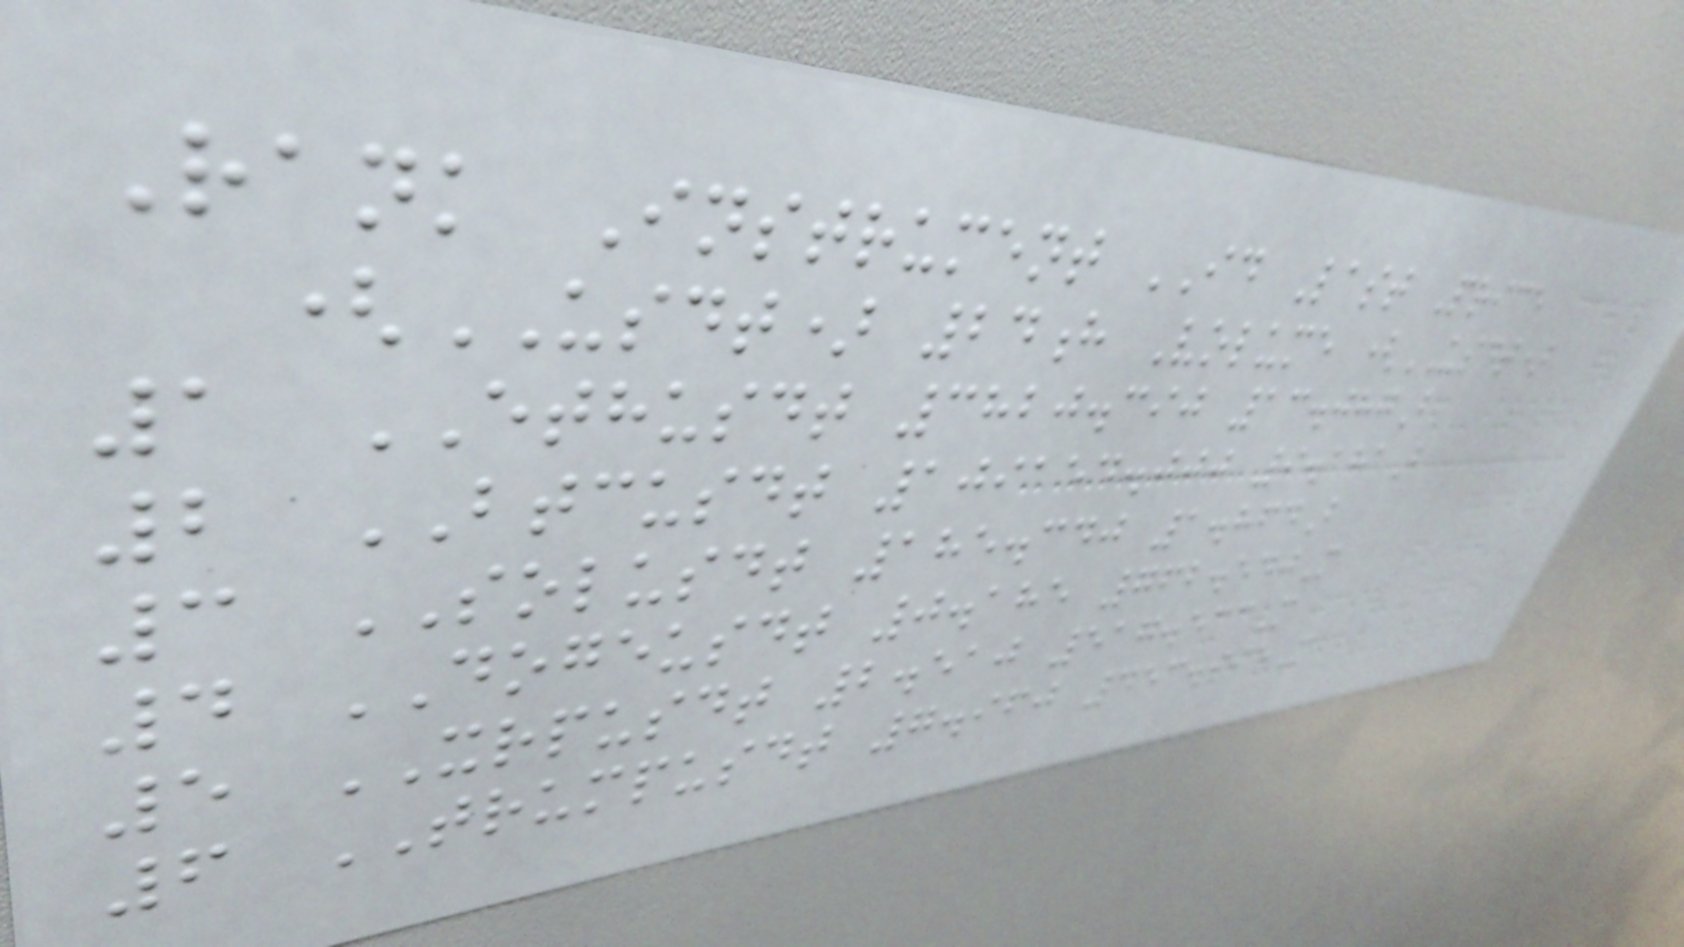Rank Instrument ID Last Price
(USDT) 24h Volume (USDT)
1 ETHUSDT 3820.390 13.087B
2 BTCUSDT 109154.000 9.181B
3 SOLUSDT 185.340 1.864B
4 DOGEUSDT 0.185 762.540M
5 XRPUSDT 2.510 517.533M
6 TRUMPUSDT 7.960 453.995M
